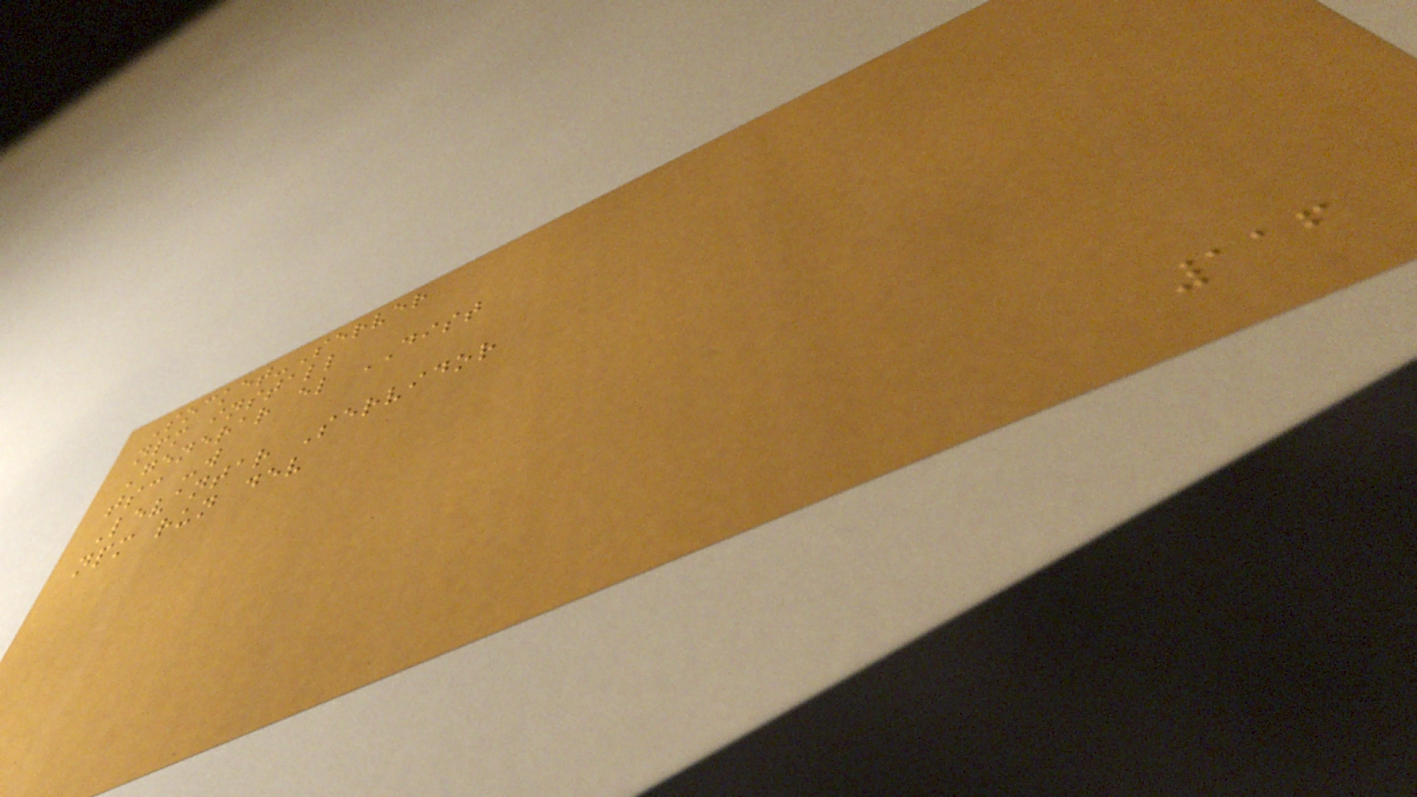Socket-Server
npm install
Generar el DIST
tsc -w
Levantar Servidor
npm run dev
116
